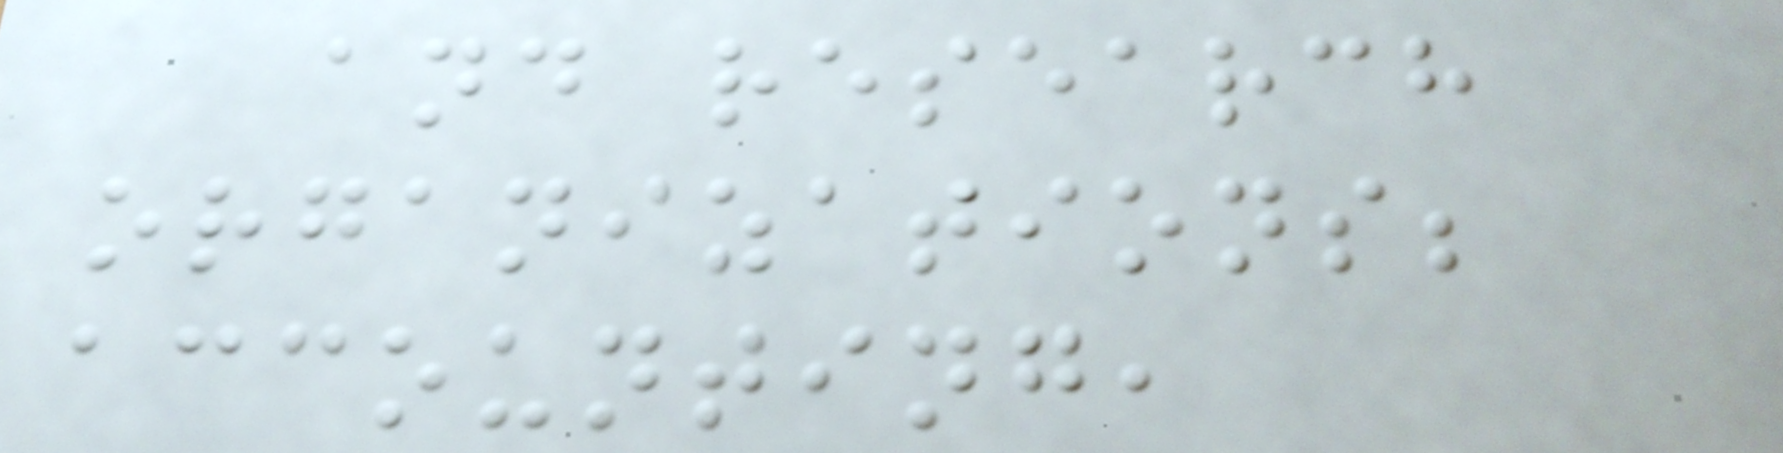and research
organizations;
accounting,
